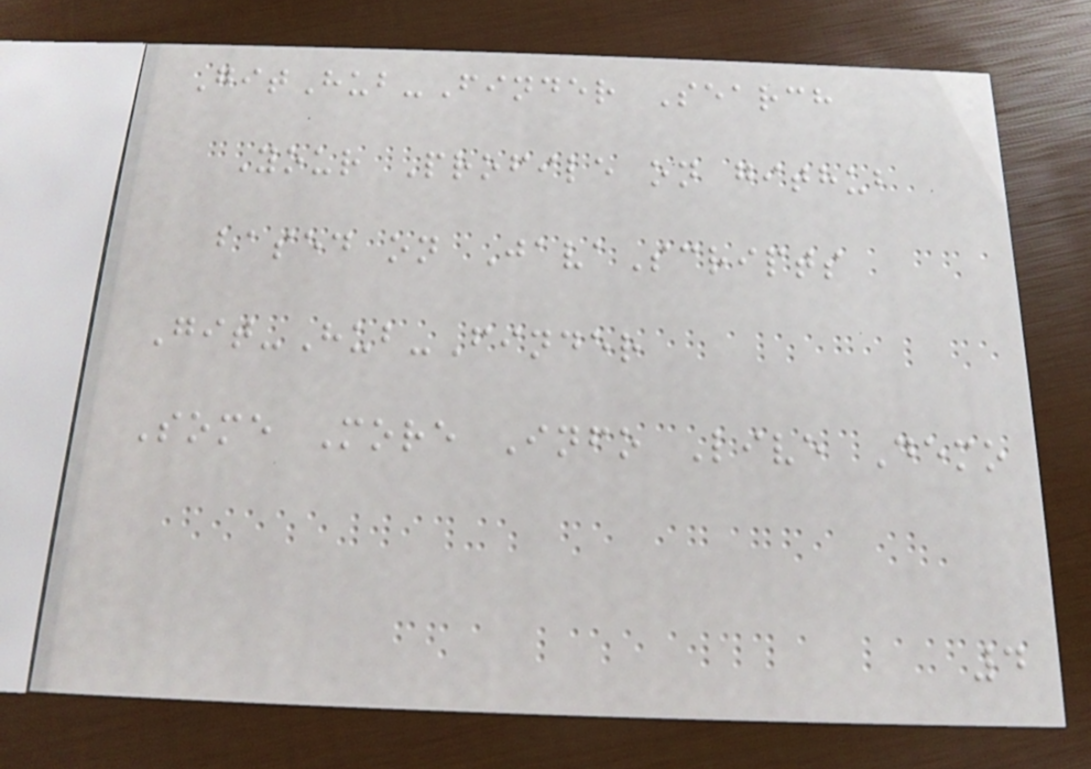GitHub-Finder Search
Your Profile on github
based on JavaScripts
Git-Hub-Finder
Some More Info Live Demo
4
